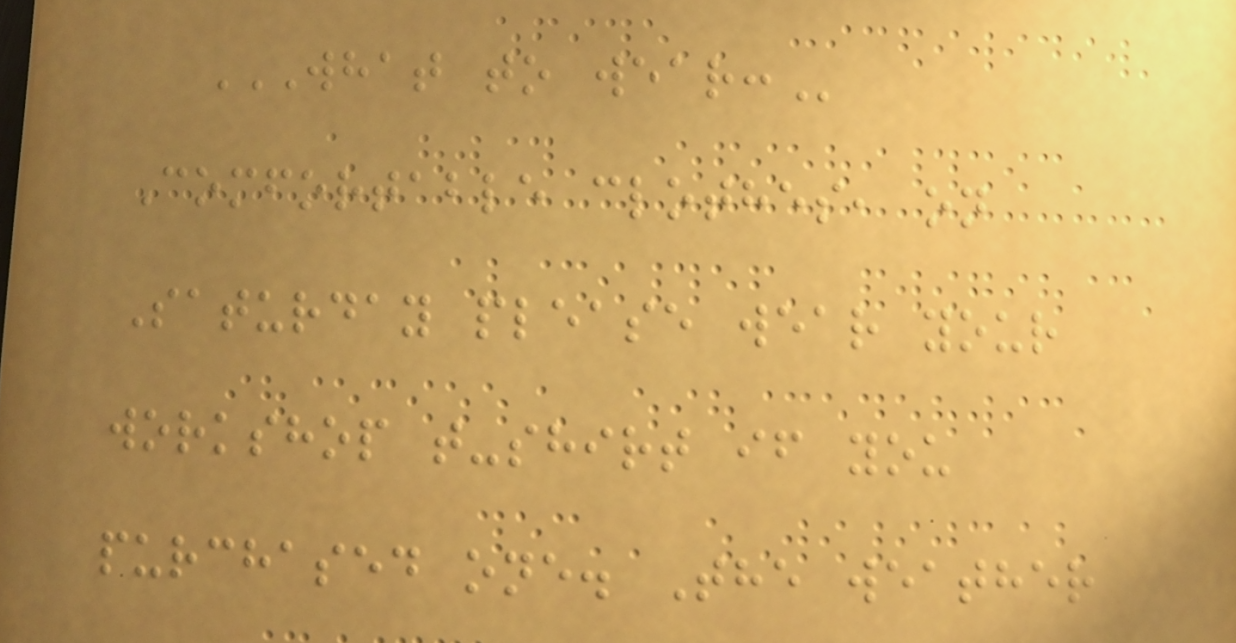WHAT TO WEAR:
Comfortable clothes, on
Saturday please wear your
workshop t-shirt if you
purchased one. The weather
